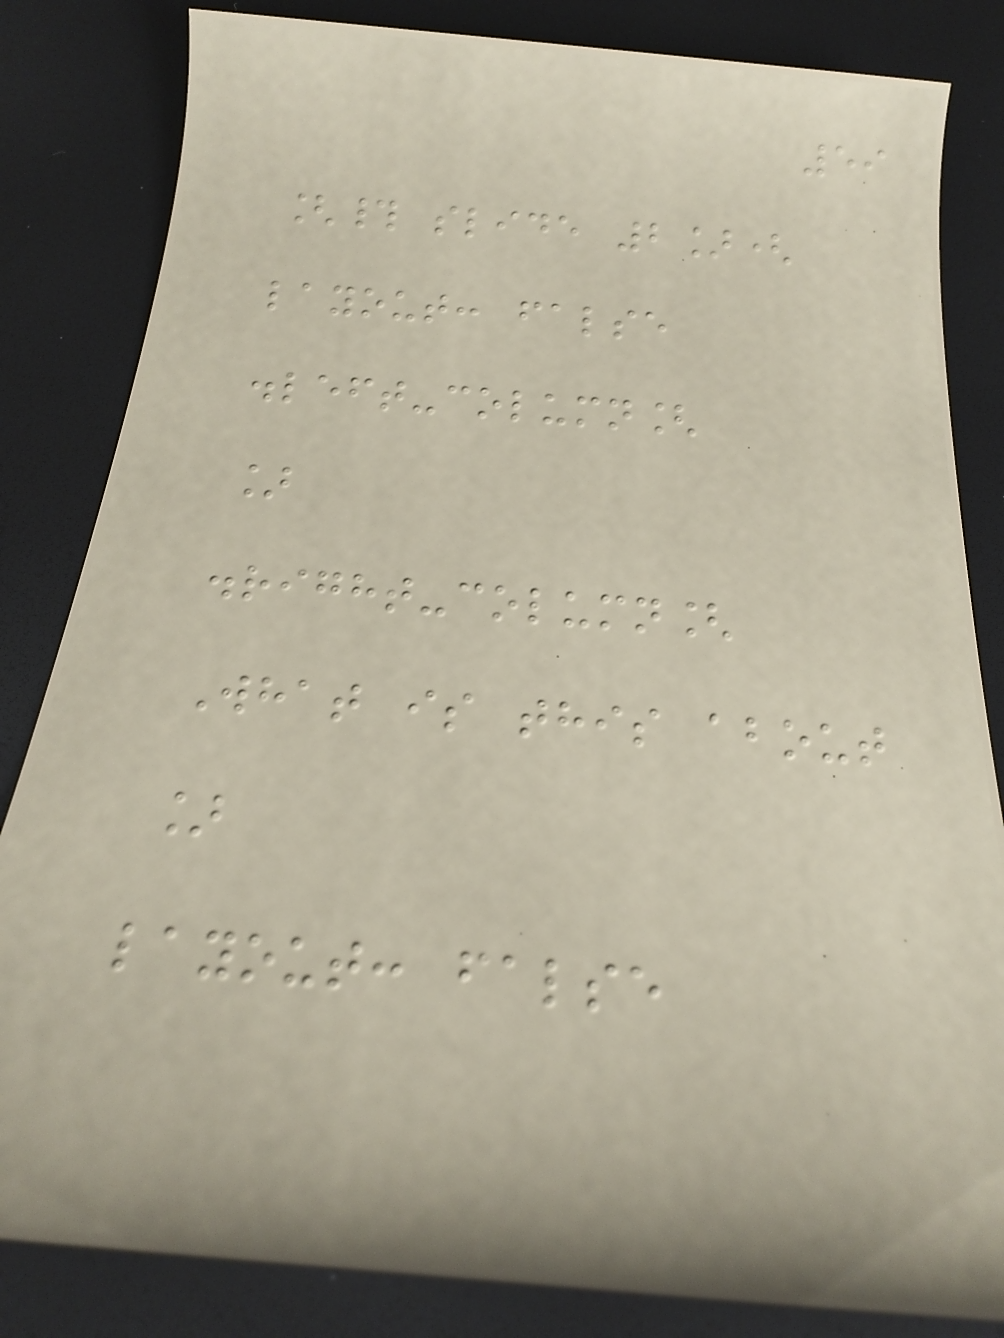59
[# slide 2](
layout: false
.left-column[
]
.right-column[
What is this about
]
layout: false
